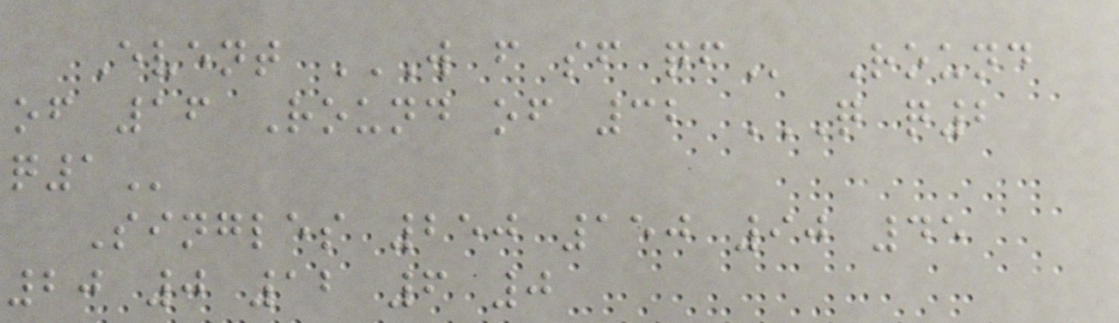Event W F SF QF Round
of 16 Round of 32 Q Q2
Q1
Singles 250 150 90 45
20 0 12 6 0
